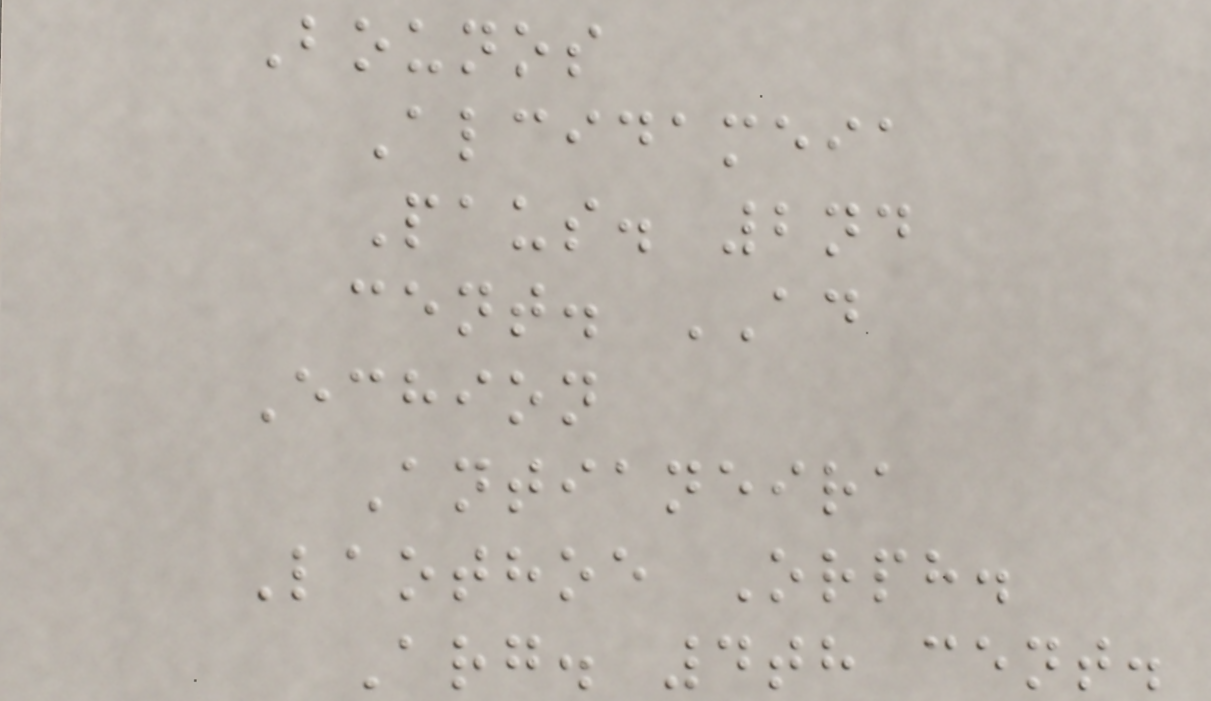Bounos
Alcidameia
Paus. 2nd
cent. AD
Echion
Antianeira
Laothoe Orph.
Arg. 4th cent.
